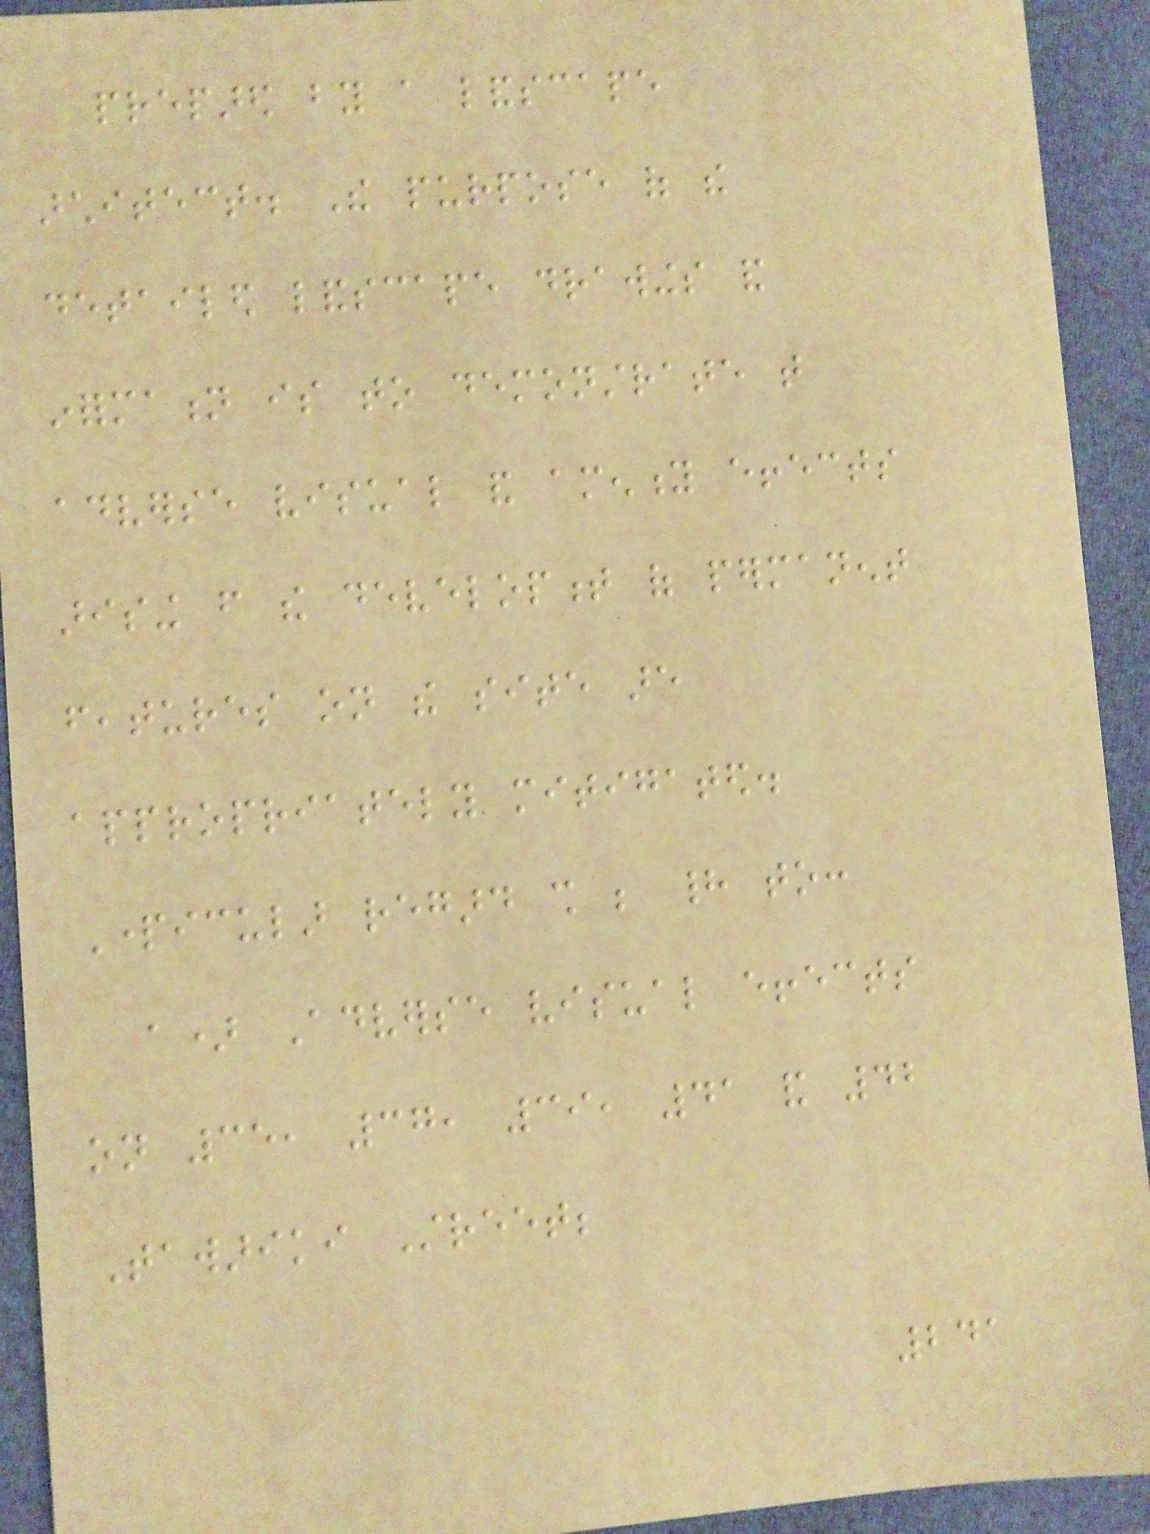prepared by a landscape
architect. The purpose of the
detailed landscape drawings and
information is to demonstrate that
adverse visual and amenity effects
arising from the development of permanent
features on the site are
appropriately mitigated.
Particular regard shall be had to:
a) Adverse visual effects
on 35, 37, 39, 41 and 42
Tawariki Street;
241
